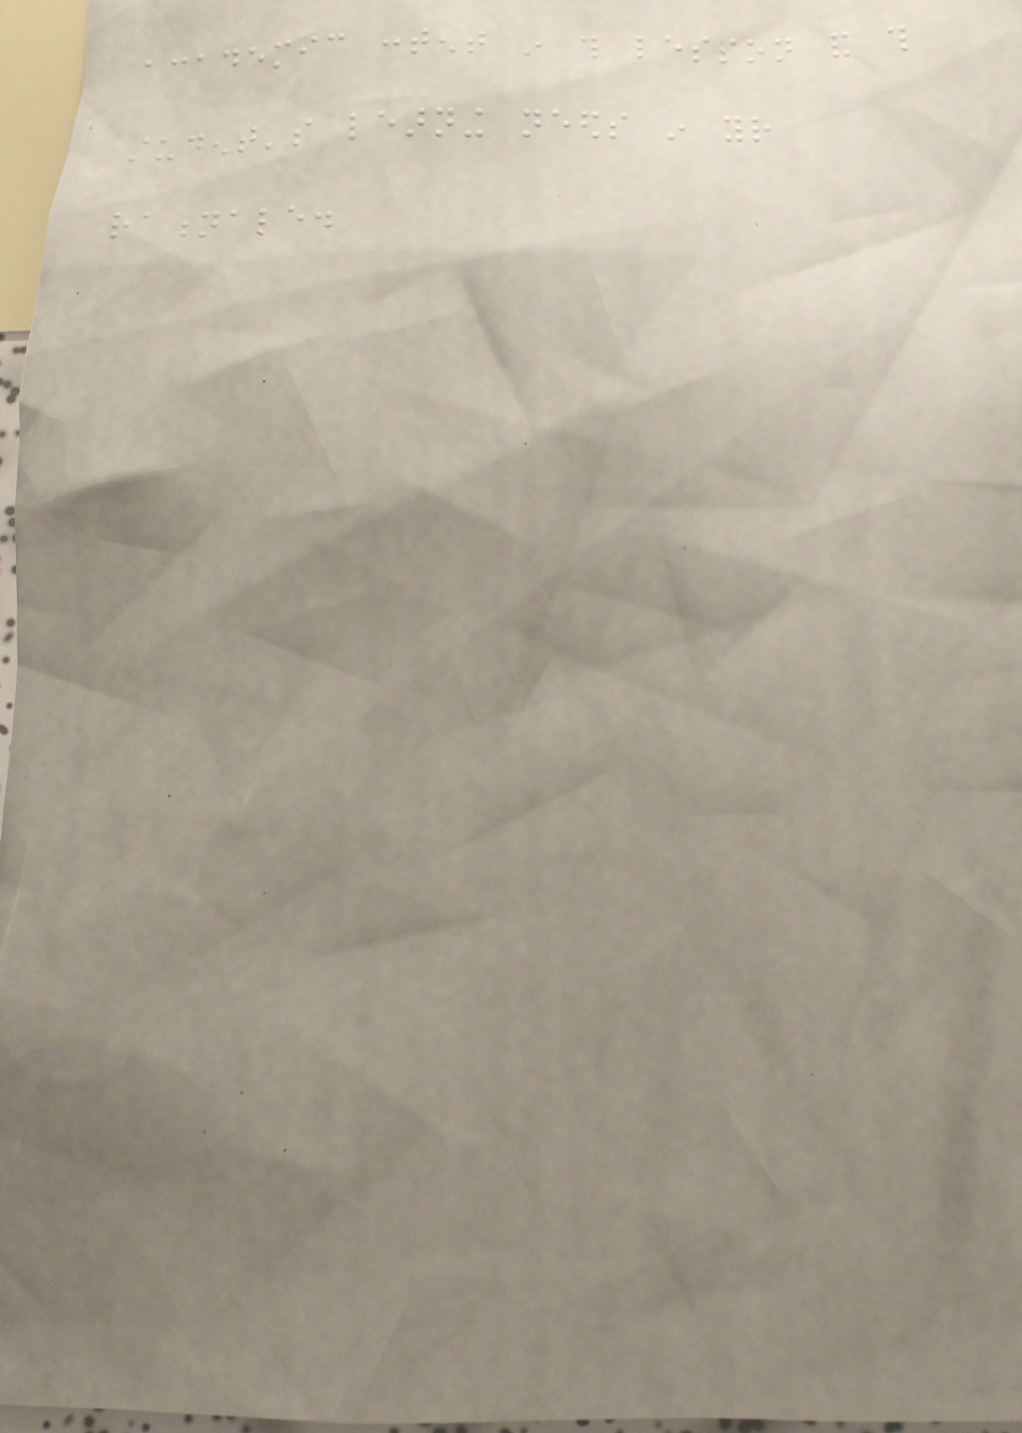academic content in this lesson and this
student's learning needs in your
rationale.
